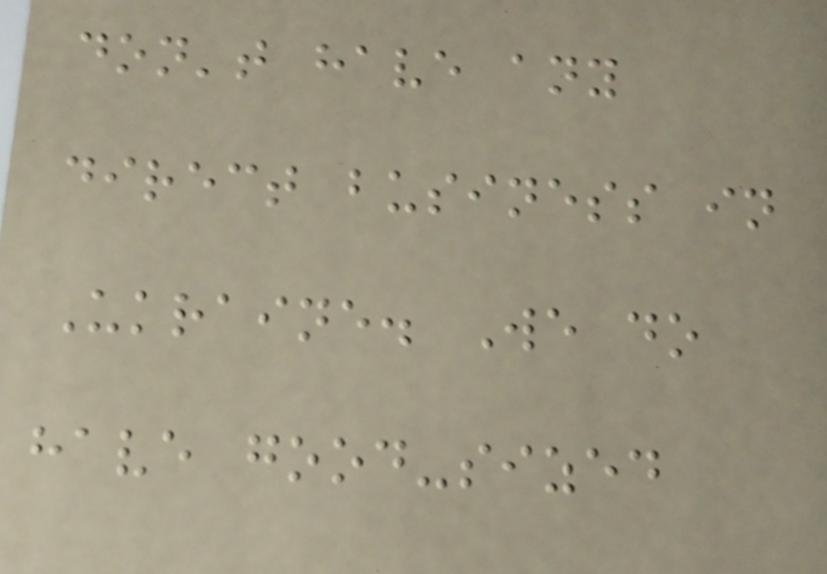don't have any
direct business in
Ukraine. We do
have good-sized
